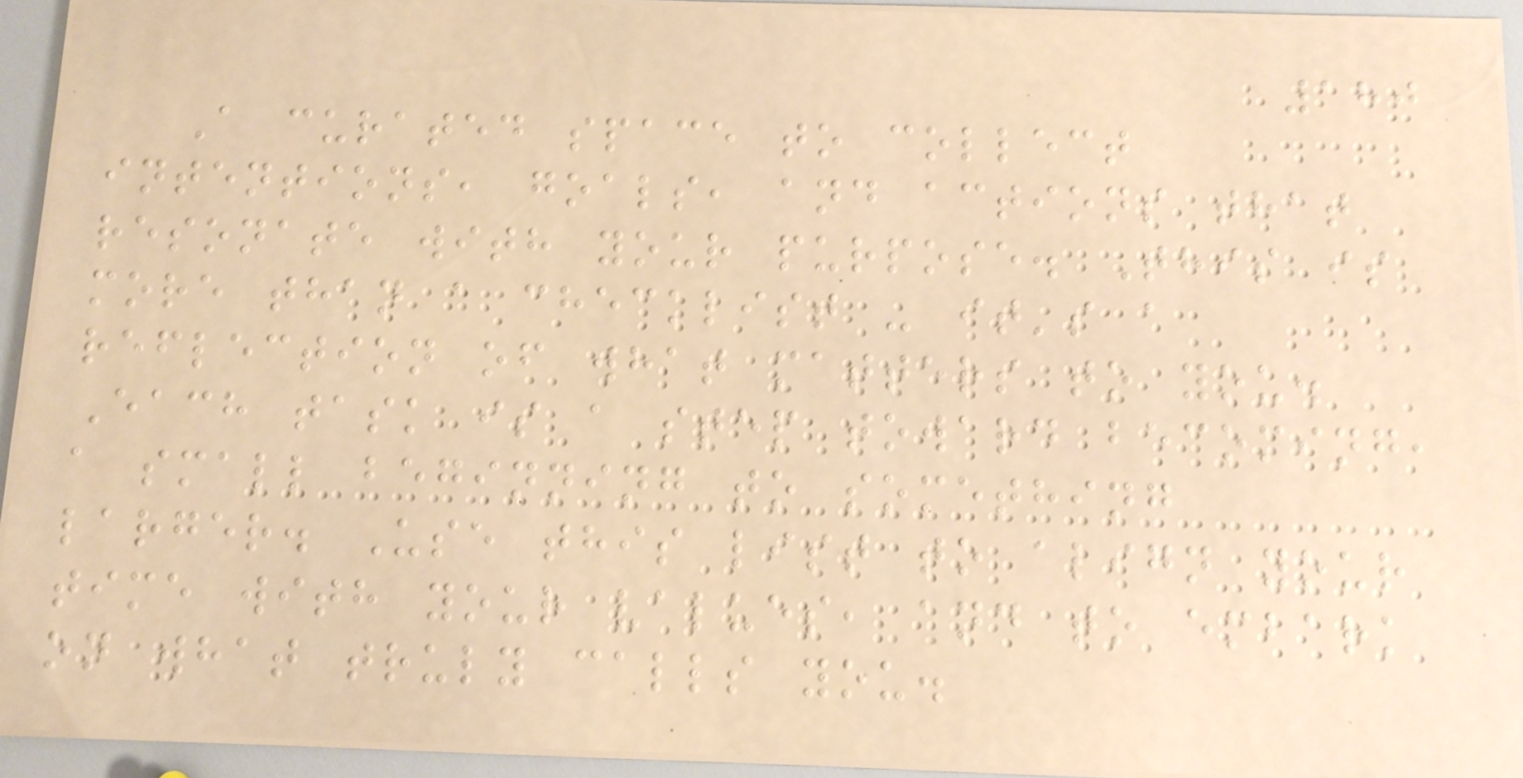180
A curated space to collect
intentions, goals, and actions that
resonate with your purpose. This is
more than a checklist - it's a
reflection of what matters to you.
Each task is a step toward becoming,
a small beginning to something
larger. Use this list to align your
time with your values, and to embark
on what truly calls you.
